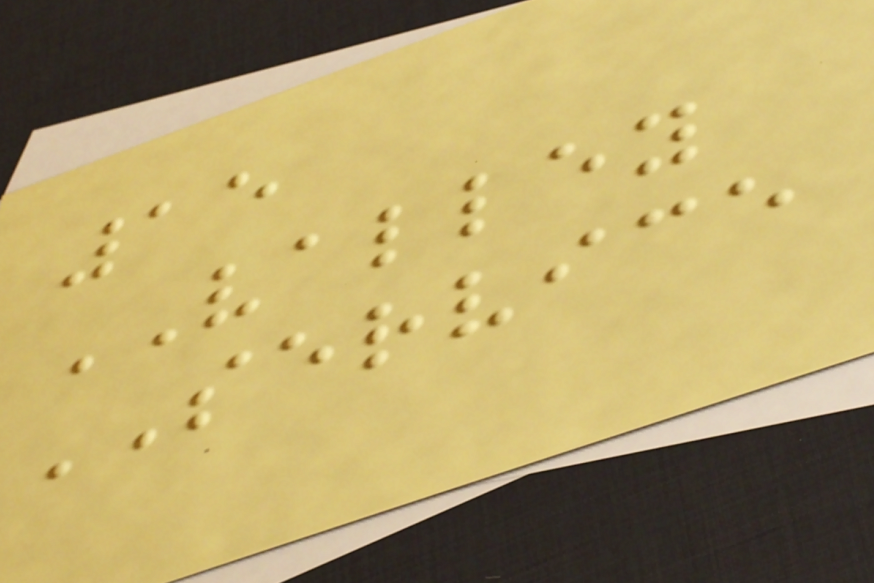15
VALLEY
SERVICE
